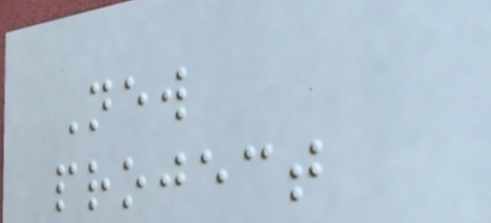New
project
